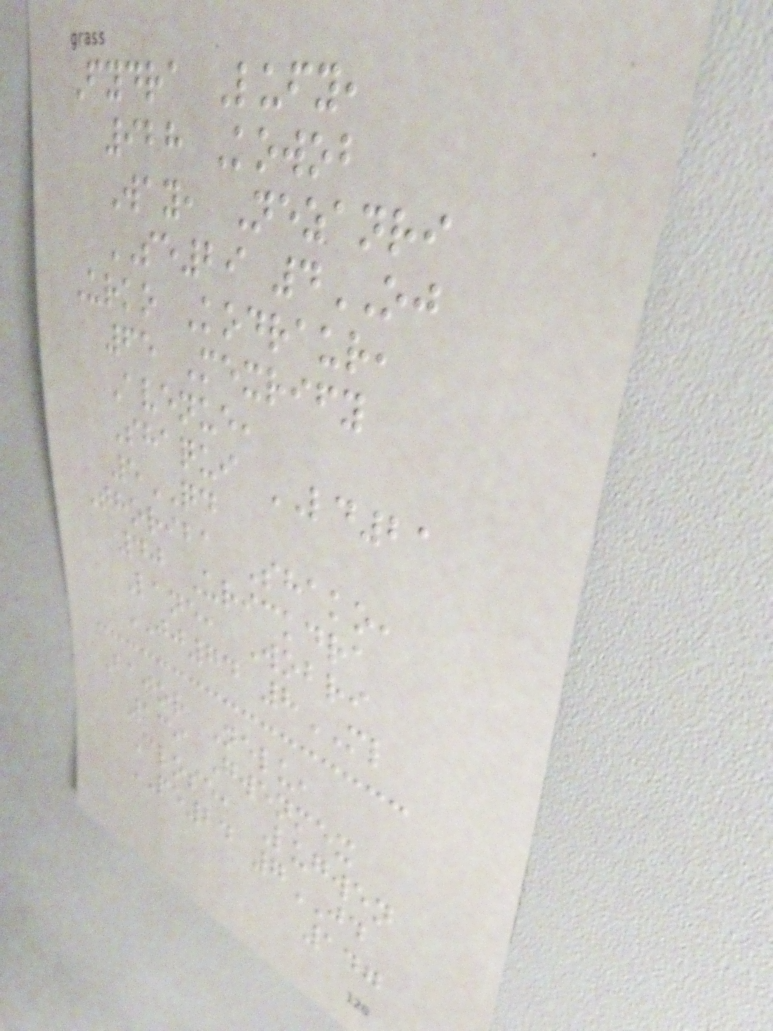Fydra Lufy,
928 Kowob
Way, Nezanri
SE29 4OJ
Urko Kodraur,
65 Mexrify
Avenue,
Shaqui LD21
5QD
Thoriba Shako,
40 Urickdra
Lane, Wobri
JJ74 8ML
Bajor Nelu,
139 Gwenmex
Close, Lugwen
PE24 7JD
147
